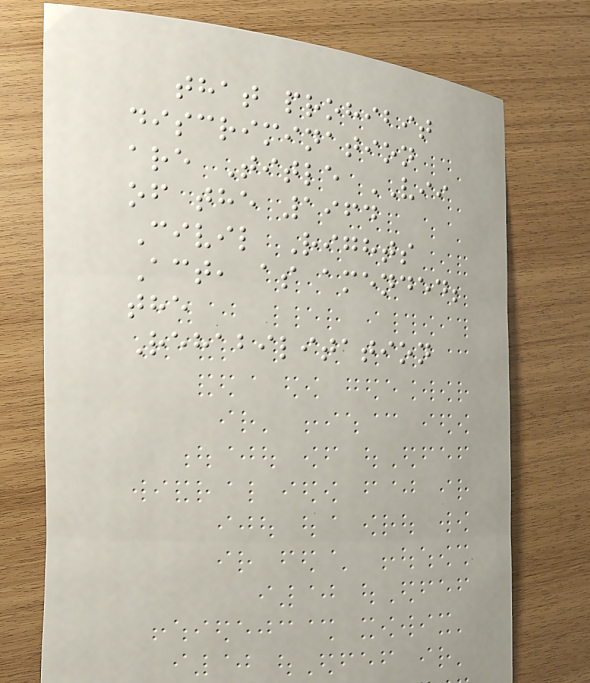that prohibit
discrimination
are Title VII
of the 1964
Civil Rights
Act, as amended;
the
Rehabilitation
